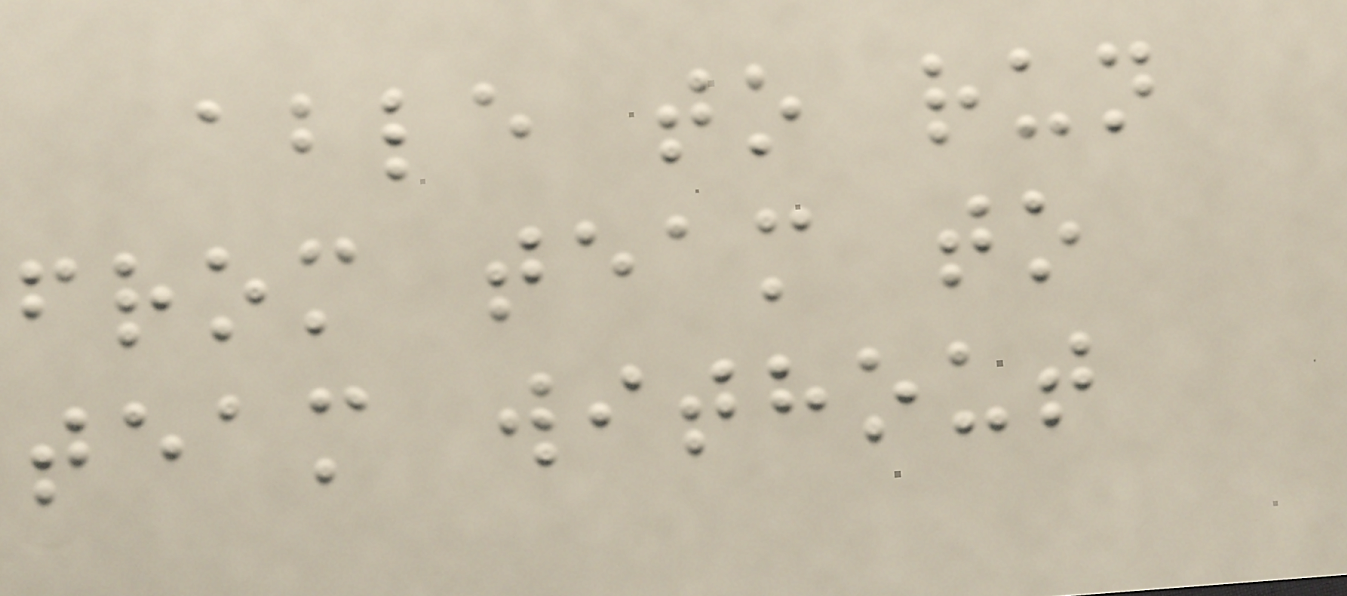able to run
from team to
team without
